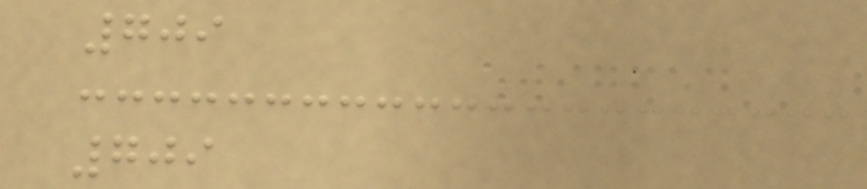709
709
